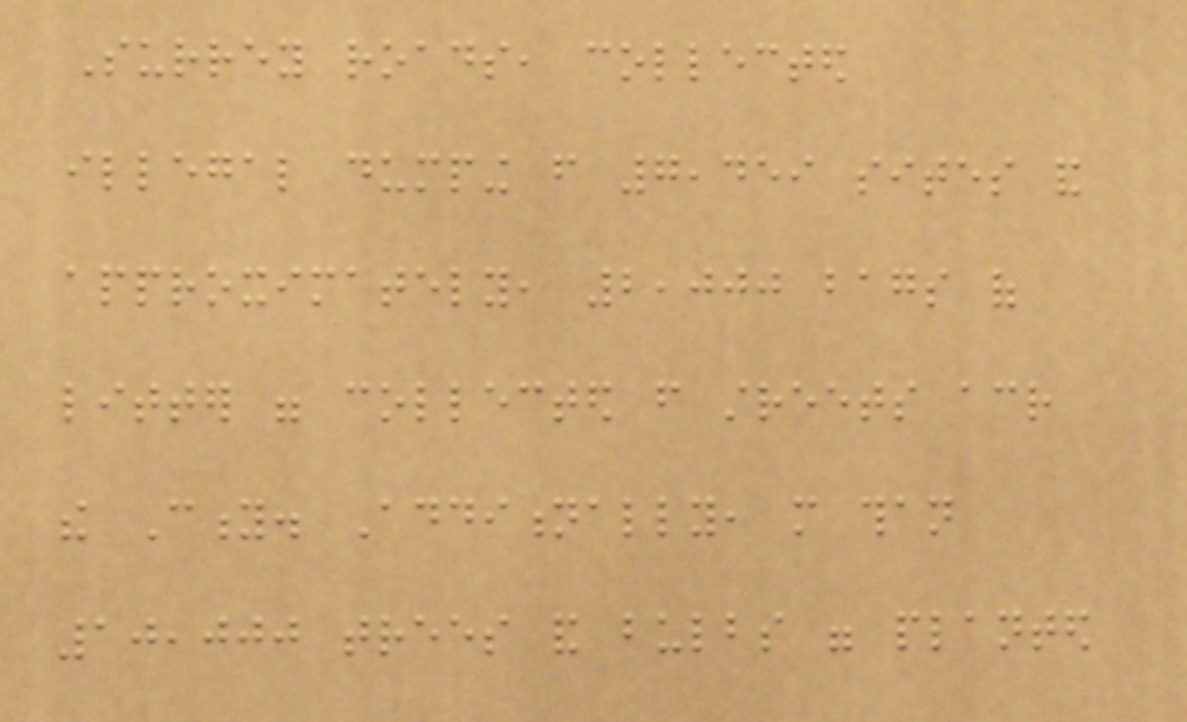Surrey roads, collected
illegal dumping from 7,459 sites and
approximately, 2,000 bags of
litter were collected from streets across
the City. Additionally, more than
10,000 trees and bulbs were planted
